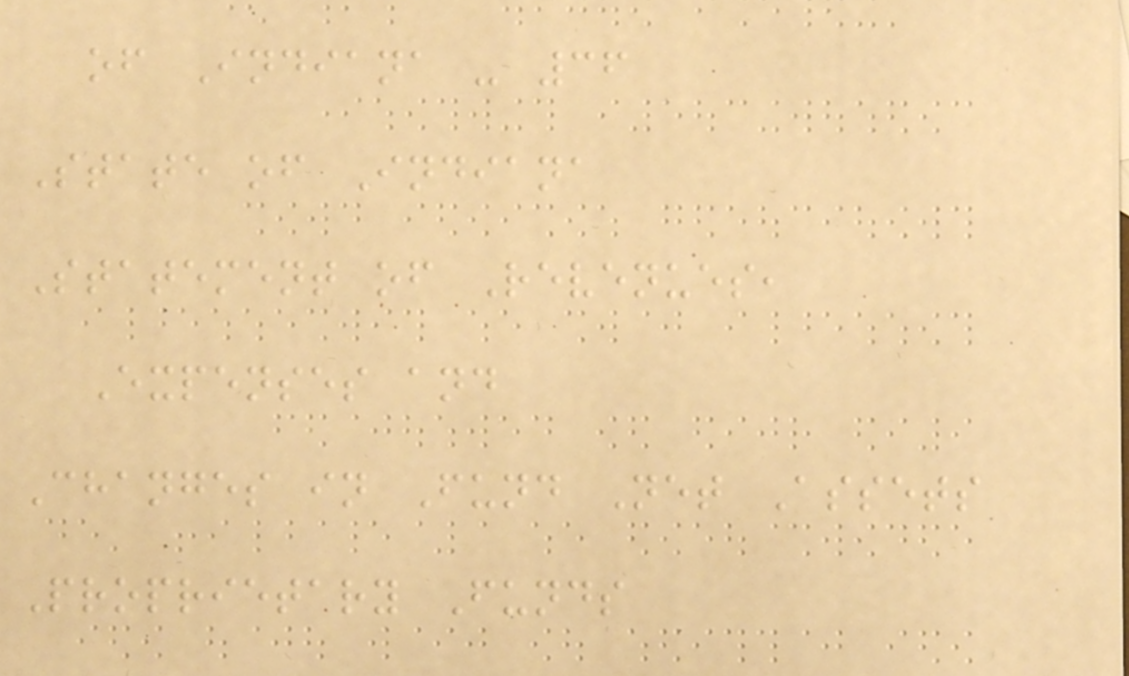of Indiana - 36
State of Indiana
Statement of Revenues,
Expenses and
Changes in Fund Net Assets
Proprietary Funds
